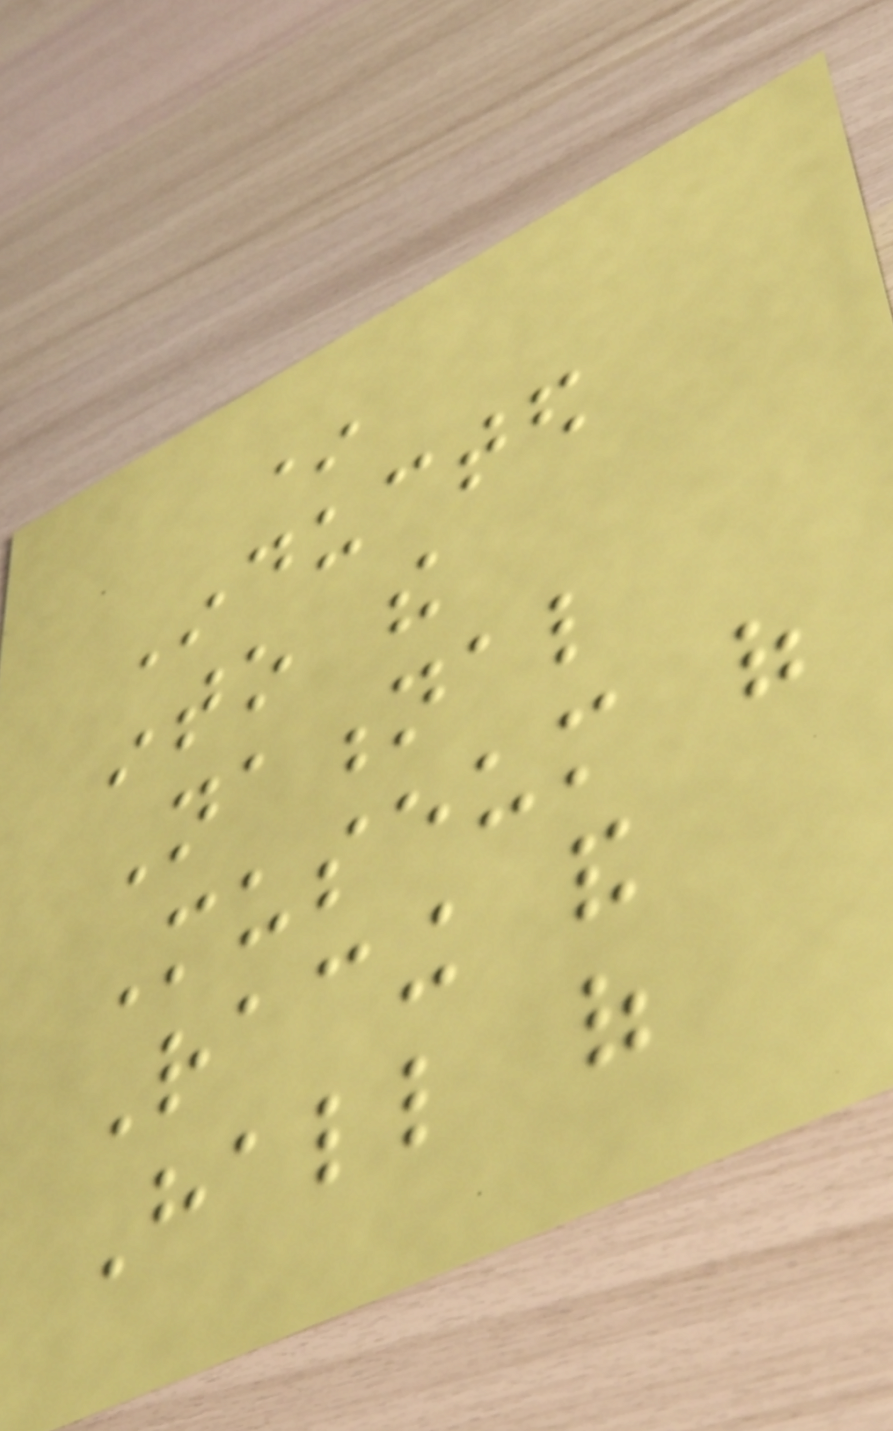*
Inducted
into the
National
Museum of
Racing and
Hall of
